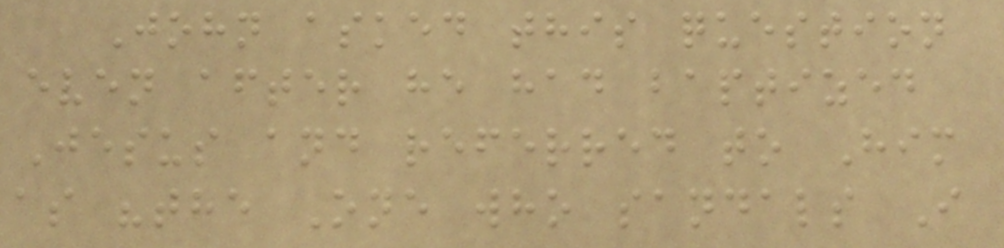John asked this question
even after he had baptized
Jesus and referred to Him
as "the One who sandals I
